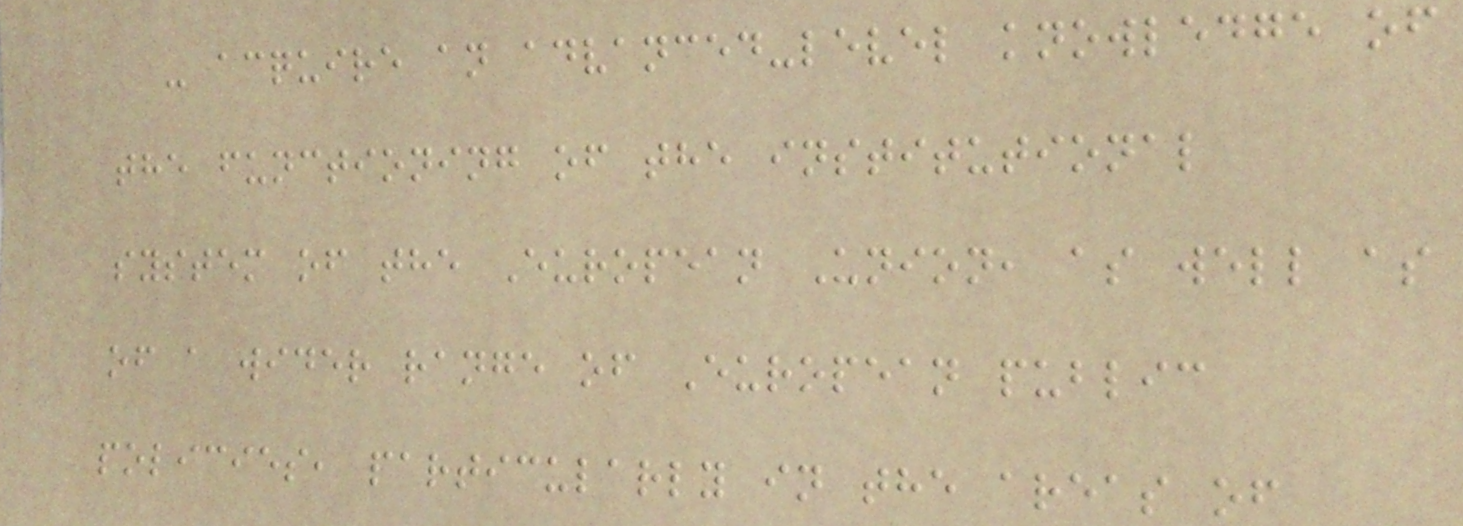- acquire an advanced-level knowledge of
the functioning of the institutional
system of the European Union, as well as
of a wider range of European public
policies, particularly in the areas of
